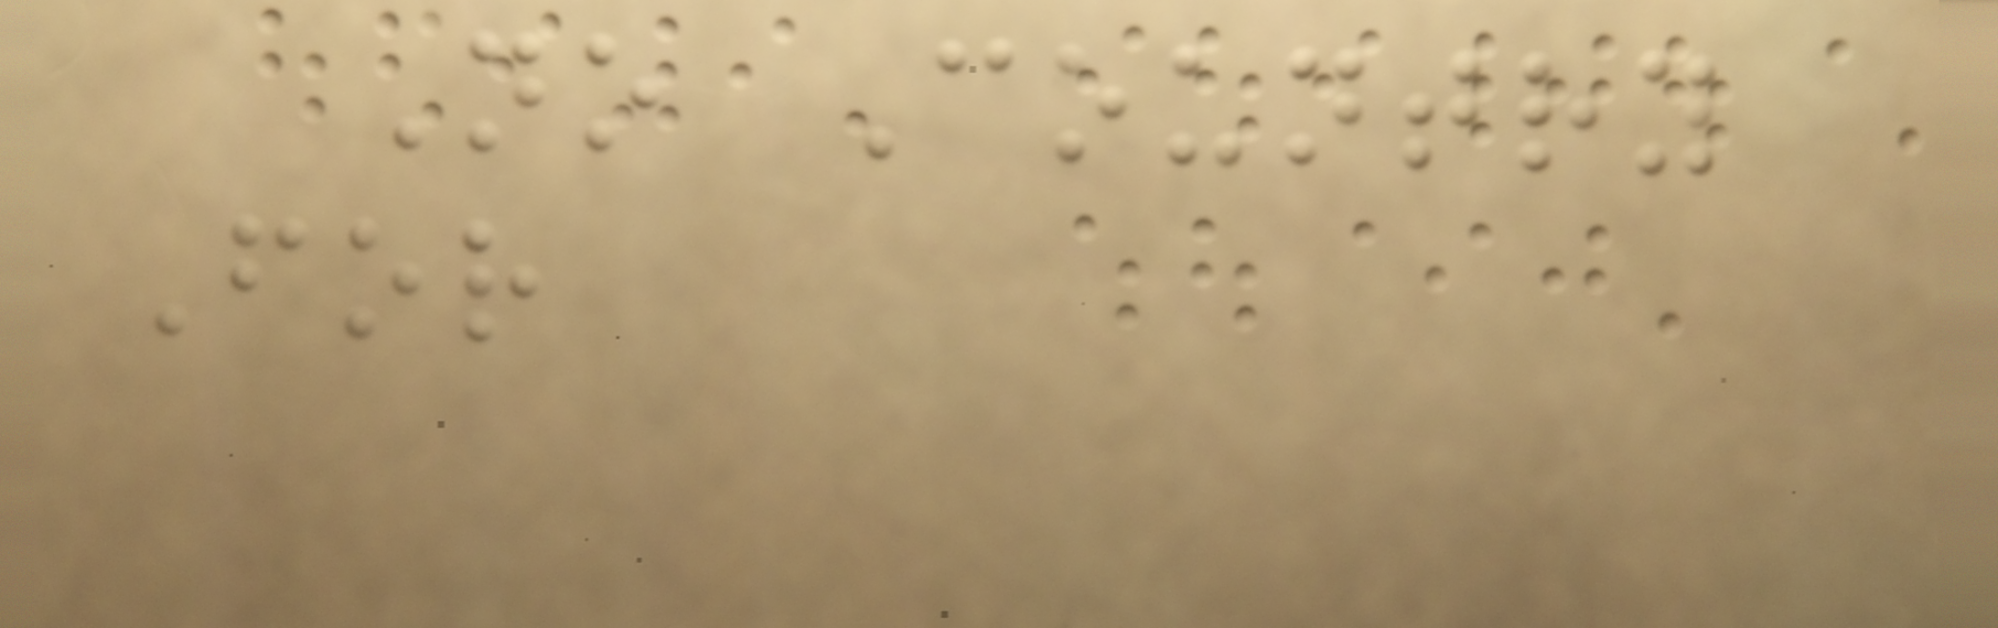No Country
For
